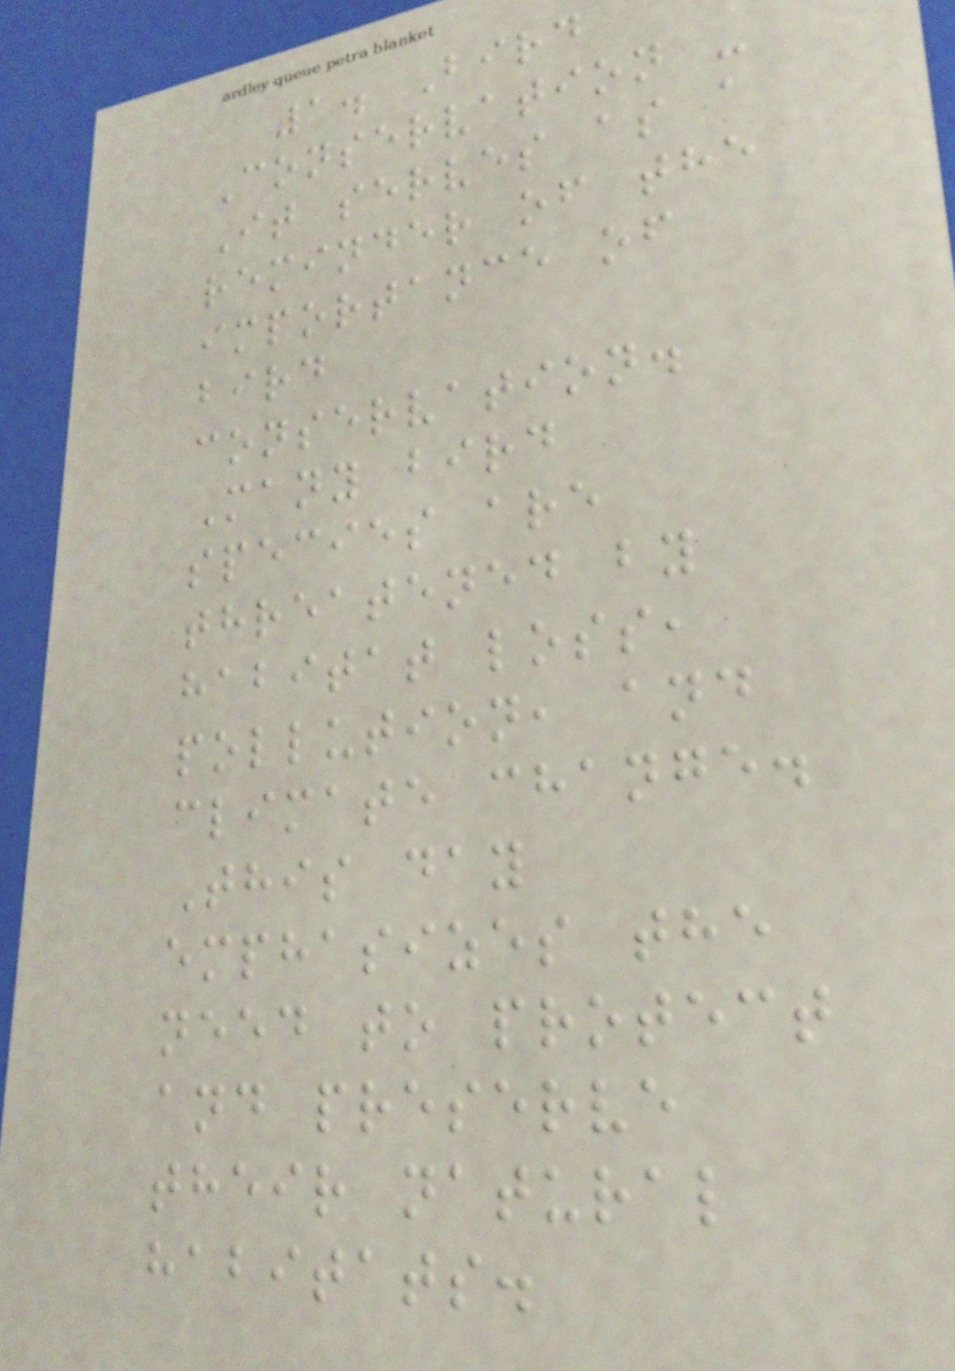1. Bird
Conservation -
It serves as a
reminder of the
importance of
bird
conservation.
Many bird
species are
threatened by
habitat loss,
pollution, and
climate change.
This day
emphasizes the
need to protect
and preserve
their natural
habitats.
